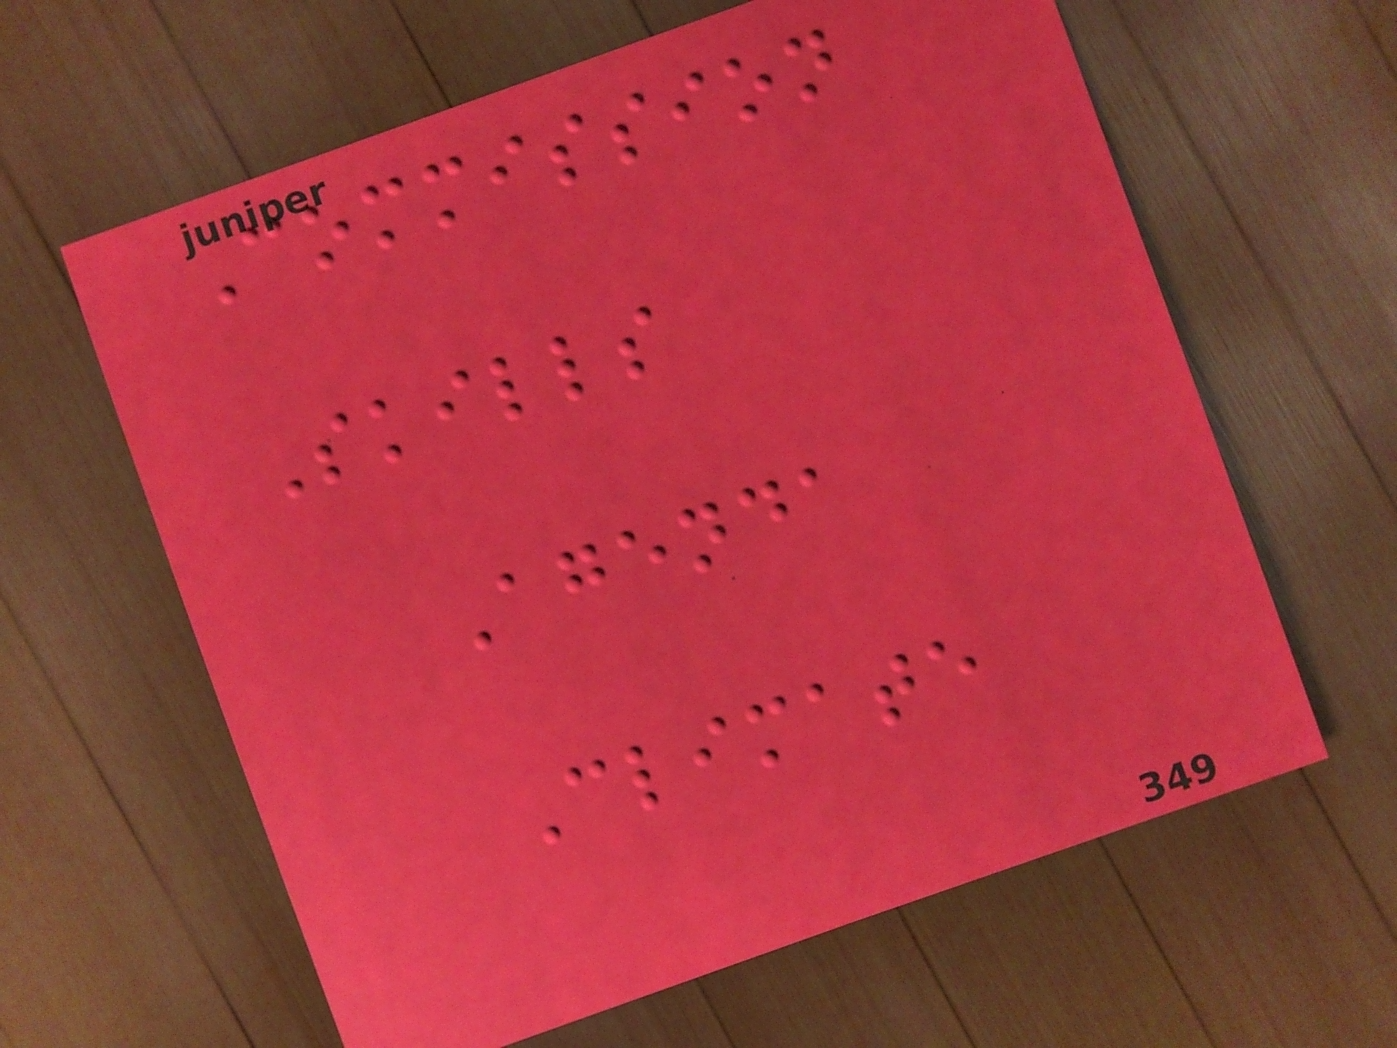Commission
Skills
Agenda
Climate
